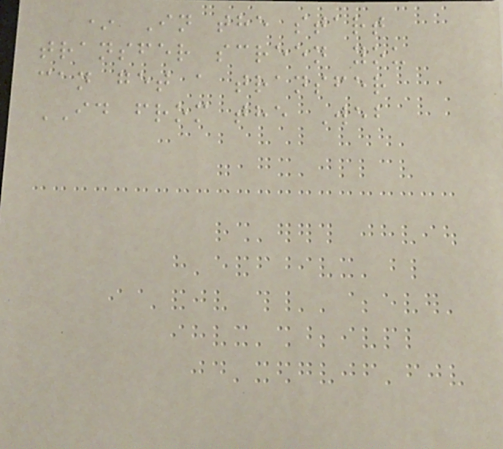* In the start
transfer screen you
can get a transfer
ID from the Web
